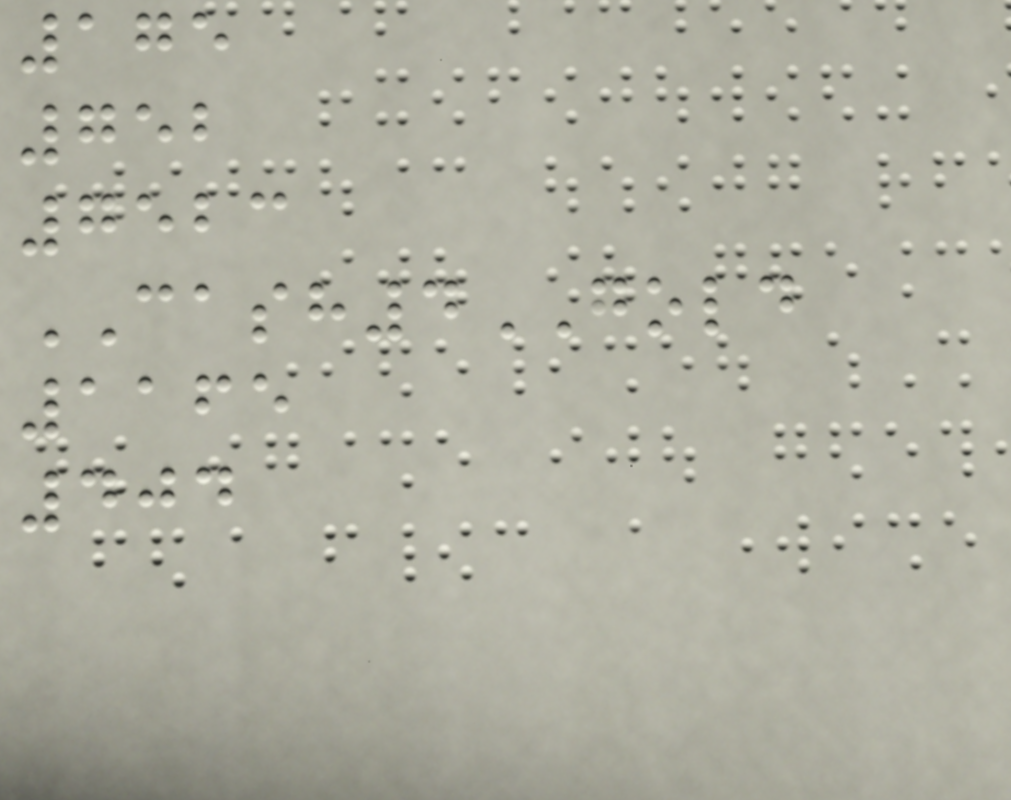175
752
7523
CASH4GOLD
1165
404
